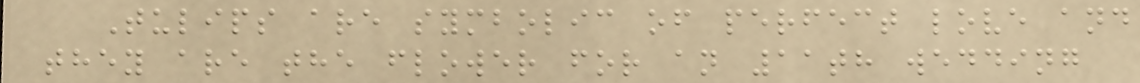Tulips are symbolic of perfect love and
they are the flower for an 11th wedding
